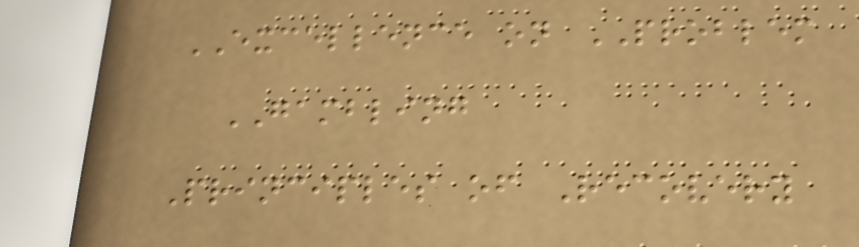EXCELLENCE on PROBLEM
GAMBLING
Principles of Recovery
